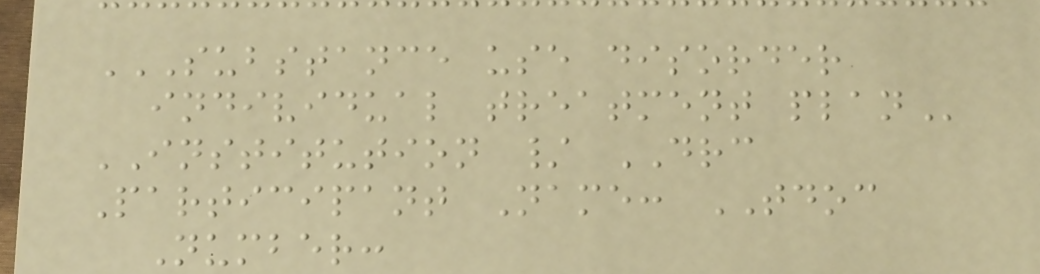SUBSTANCE USE DISORDER
INDIVIDUAL TREATMENT PLAN
INSTITUTION / DRC
Participant Name: TDOC
Number:
